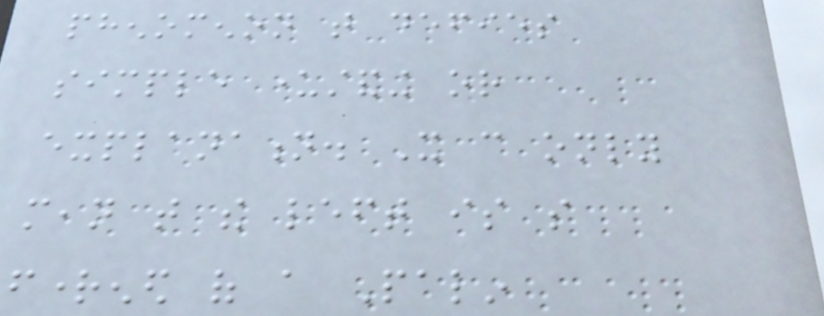phenomenon that defies
simple understanding or
explanation. It can only
mean that the left is so
frightened of a Palin
